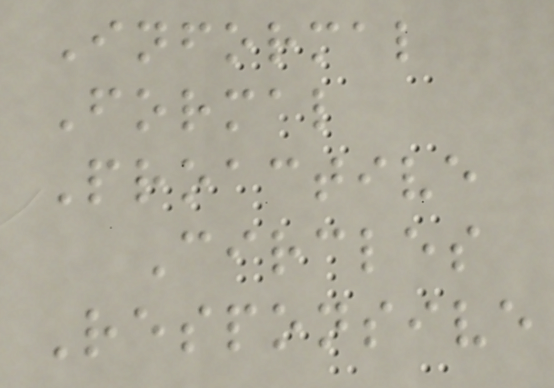Informal
Formal
Proactive
Circles
Responsive
